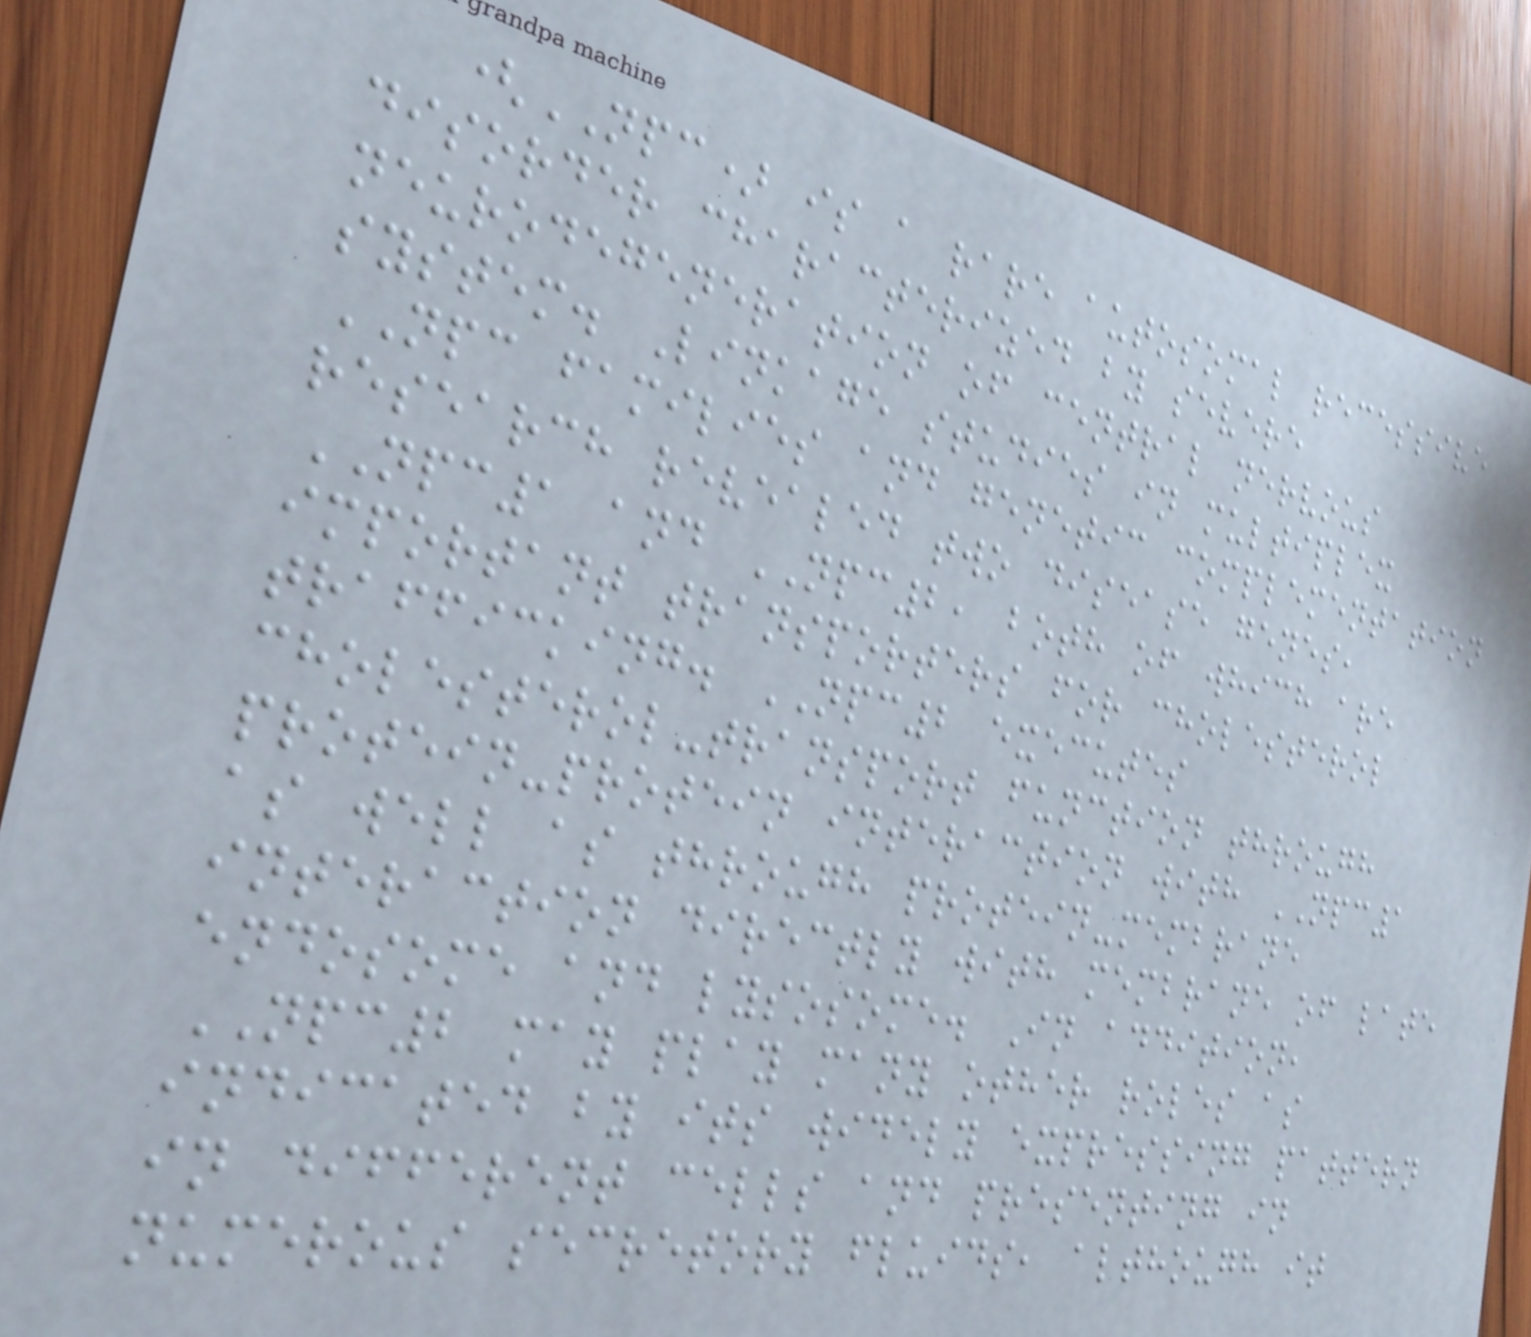(NPC) is a rare autosomal recessive
disorder characterized by severe
neurodegeneration of central nervous
system. Linkage studies in multiplex
NPC families and genetic complementation
research revealed two disease genes,
NPC1 and NPC2, both of which are
important transporters for cholesterol
trafficking. NPC2 executes
cholesterol-transport function through
protein-protein interaction with NPC1
as well as through protein-membrane
interaction directly with membrane of late
endosome and lysosome. In addition,
NPC2 may play many other roles as
indicated by its widely expressing pattern
in different cells and presenting in
numerous secretory fluids, although it
